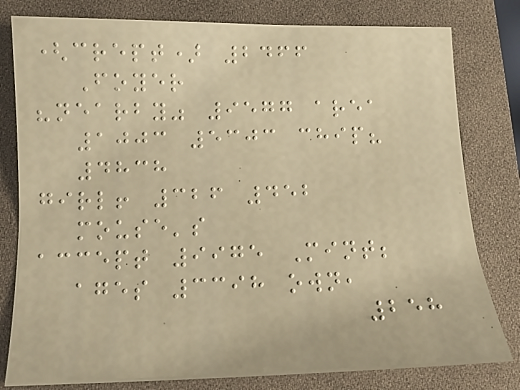(crept) 2466
Foyer
"nearby" 9577 area
1003 5303 chip?
4838
girl! 326 452
mouse's
accept 9975 Mint;
ages 3398 own,
258
